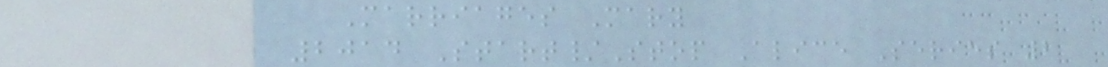Marriages Mary
2014 Start/Stop Alice Series 2
